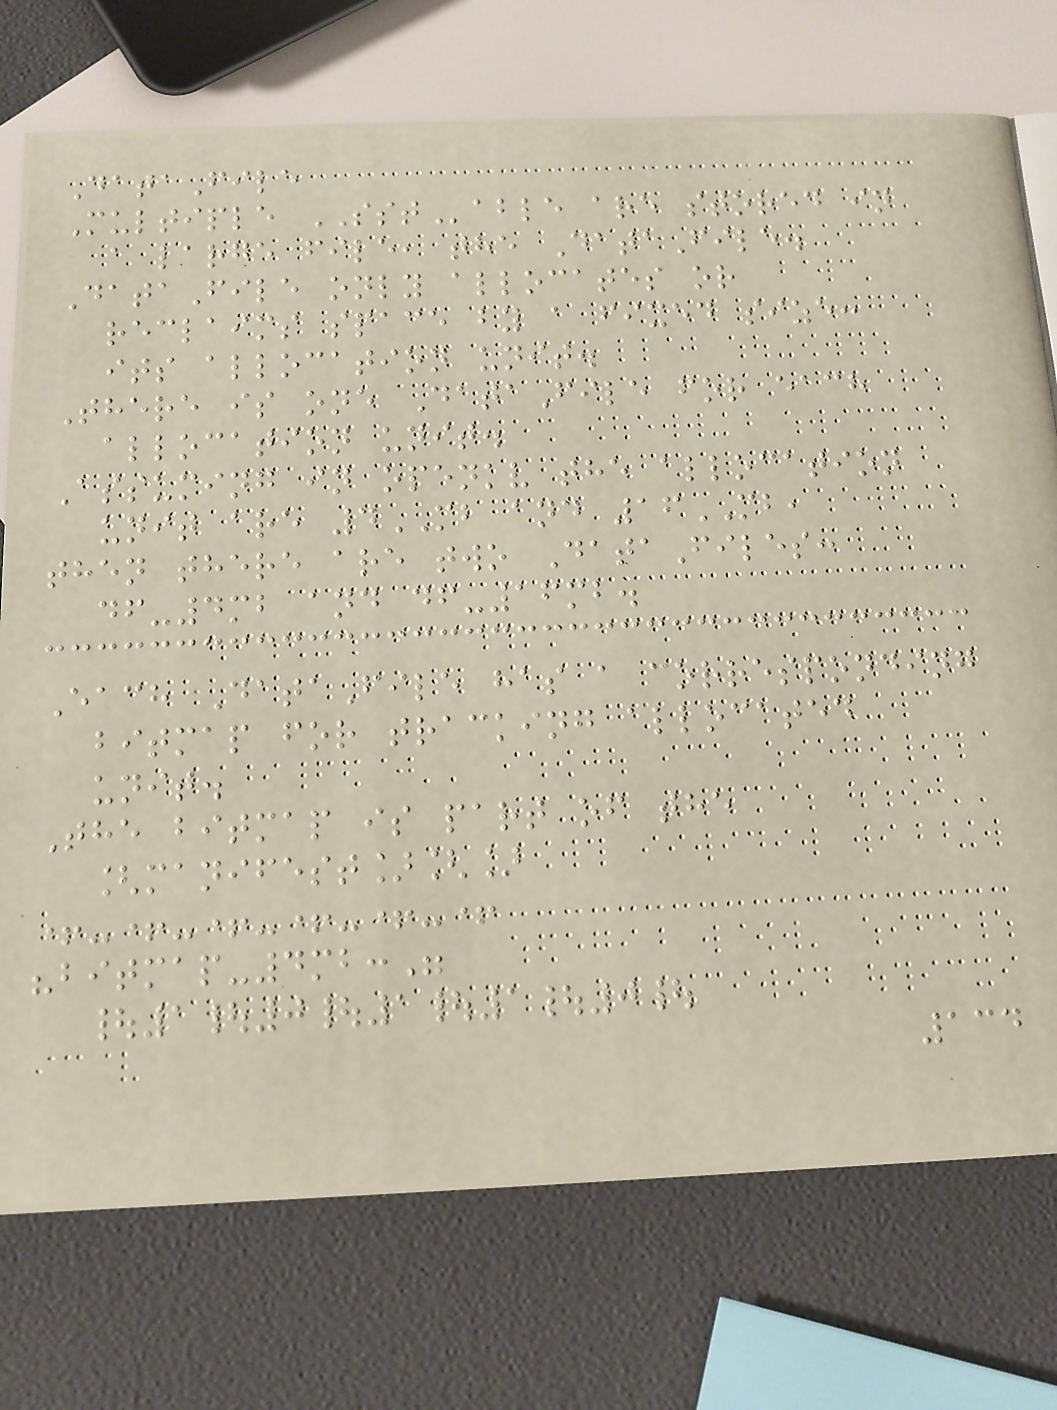DataFile
Multiple SSTable are stored in
a large file, the DataFile.
DataFile only allocates or
reclaims space by a fixed size:
its allocation unit.
There is one DataFile for each
allocation unit.
Assuming in openkv the allocation
unit are 4MB and 16MB,
then there are two DataFiles:
df-4mb and df-16mb.
Each DataFile has a corresponding
bitmap for tracking allocated
unit.
The bitmap is part of the
[manifest][]
+-+-+-+-+-+
"bitmap-4mb:"
|1|0|1|1|0|
134
